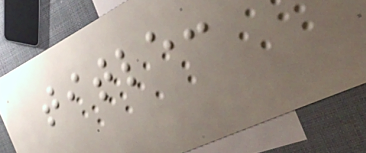title:
